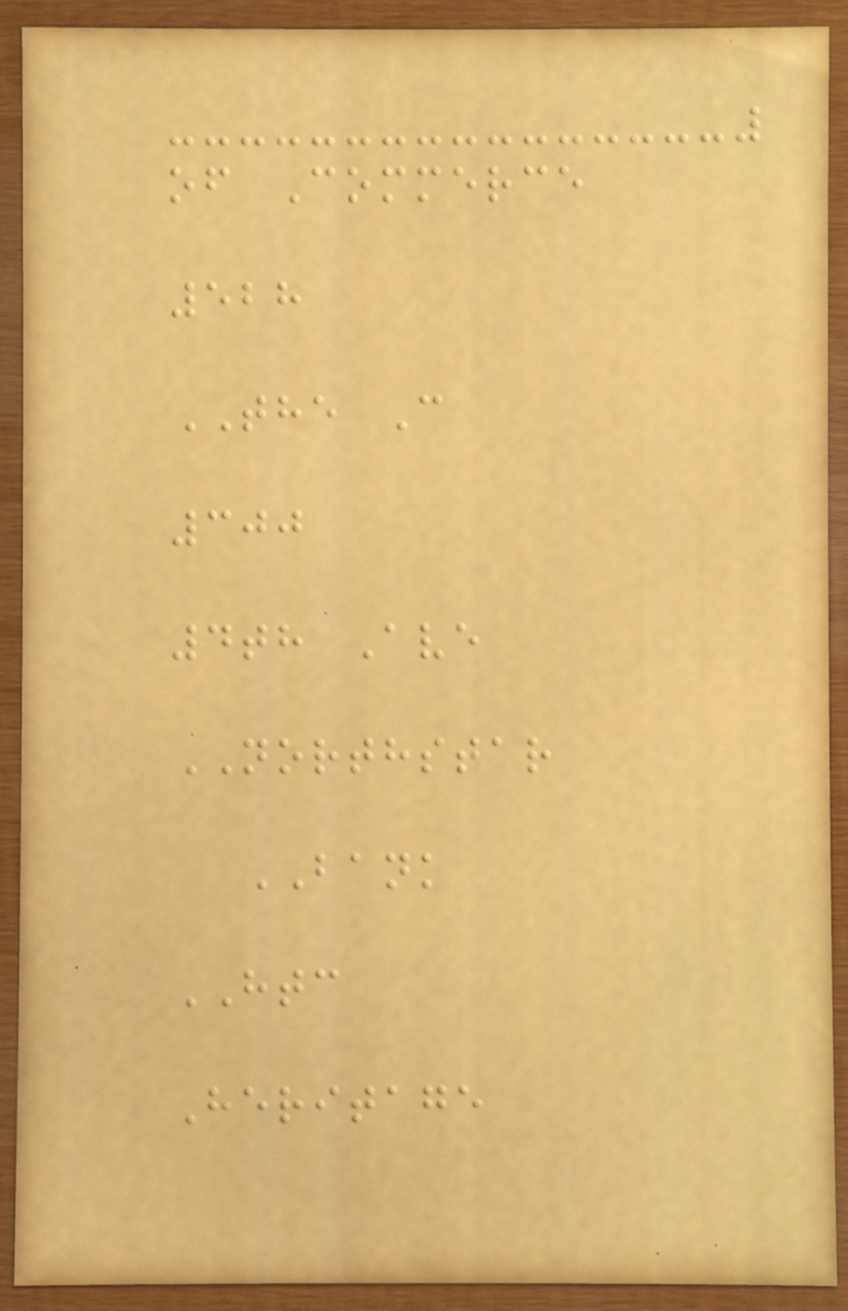of Commerce
528
THE C
300
4th Ave
NORTHSTAR
BANK
HTC
Heritage
